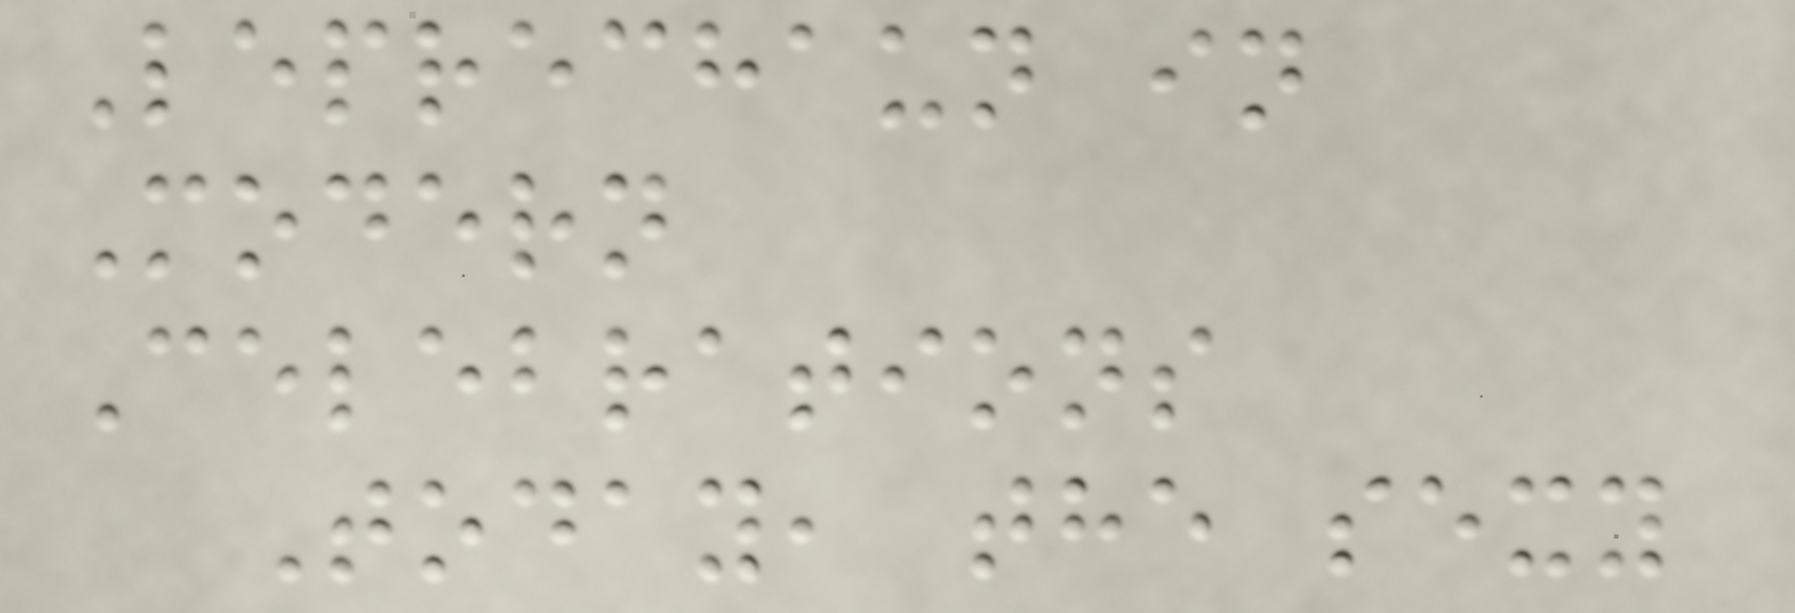Leprechaun in
Modern
Celebrations
Today, the sexy
